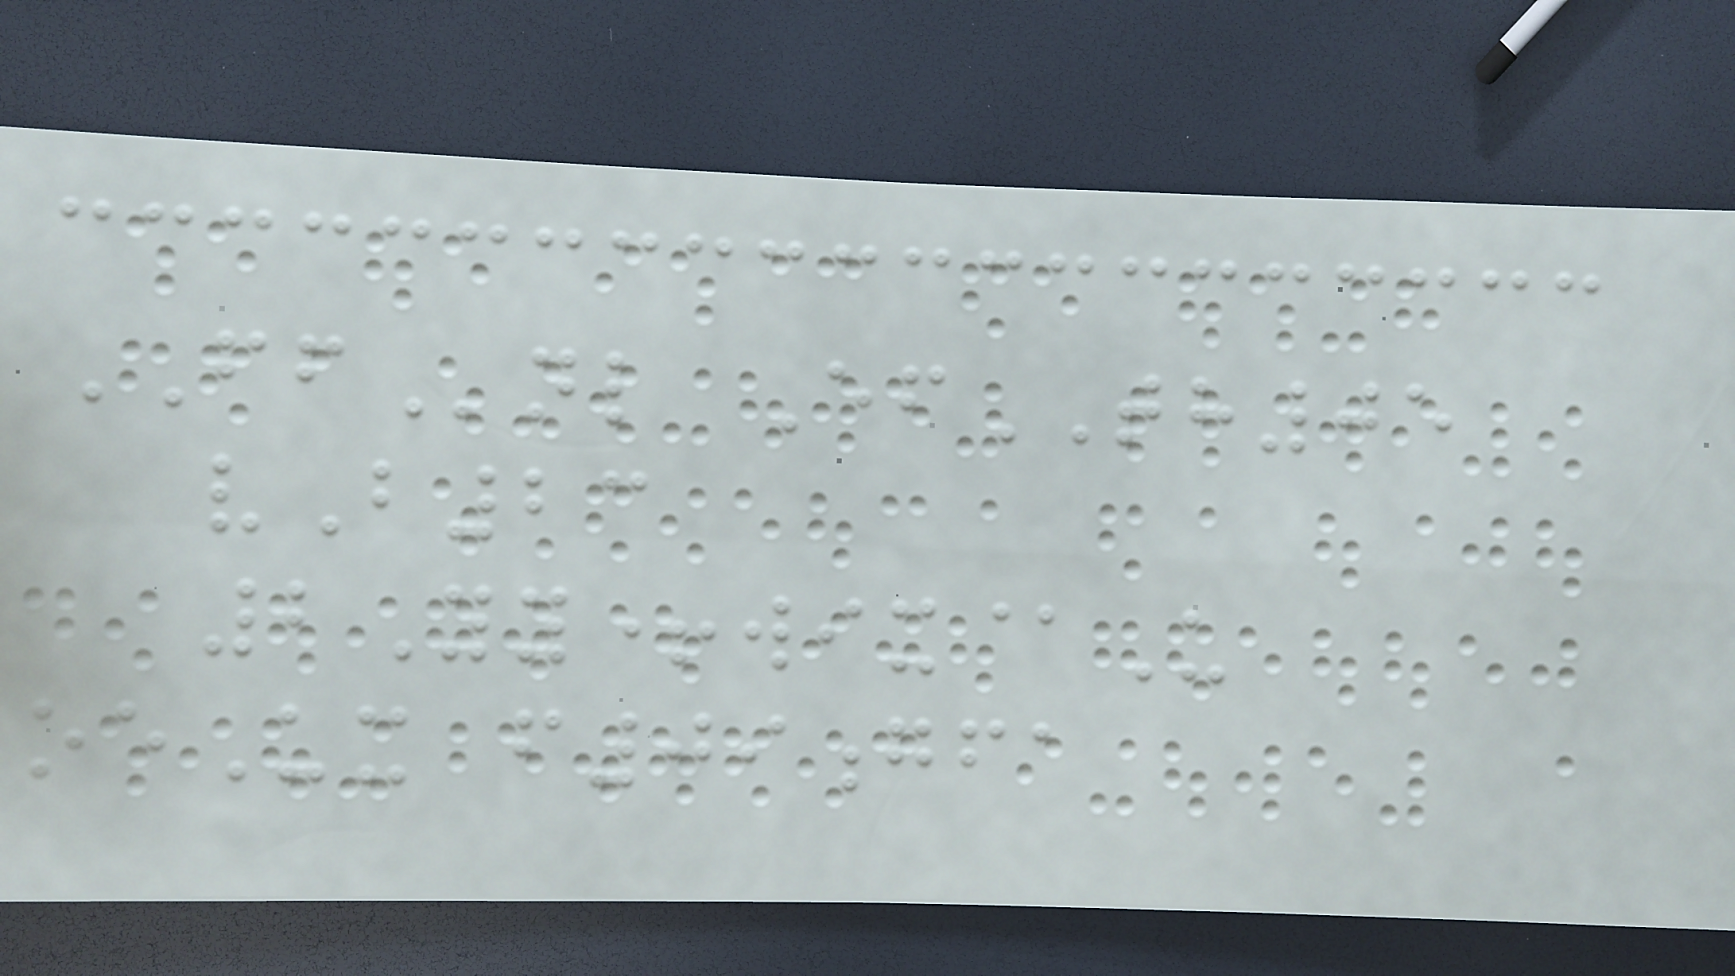FFnl EfTH05
vB23
2Yy+wix@U
oeUx f09gfa
